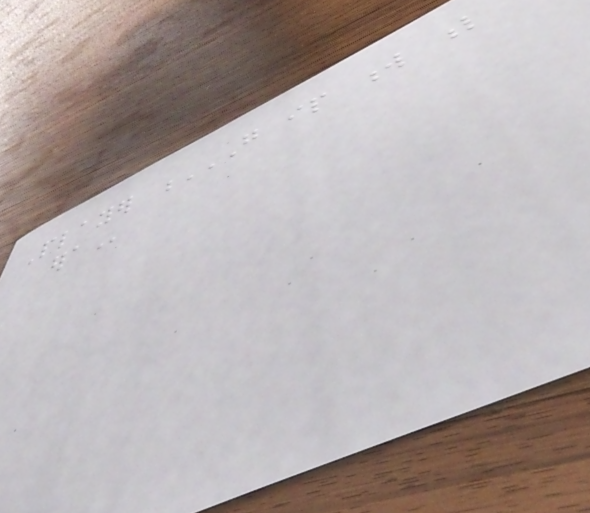Player G IP W L
ERA
